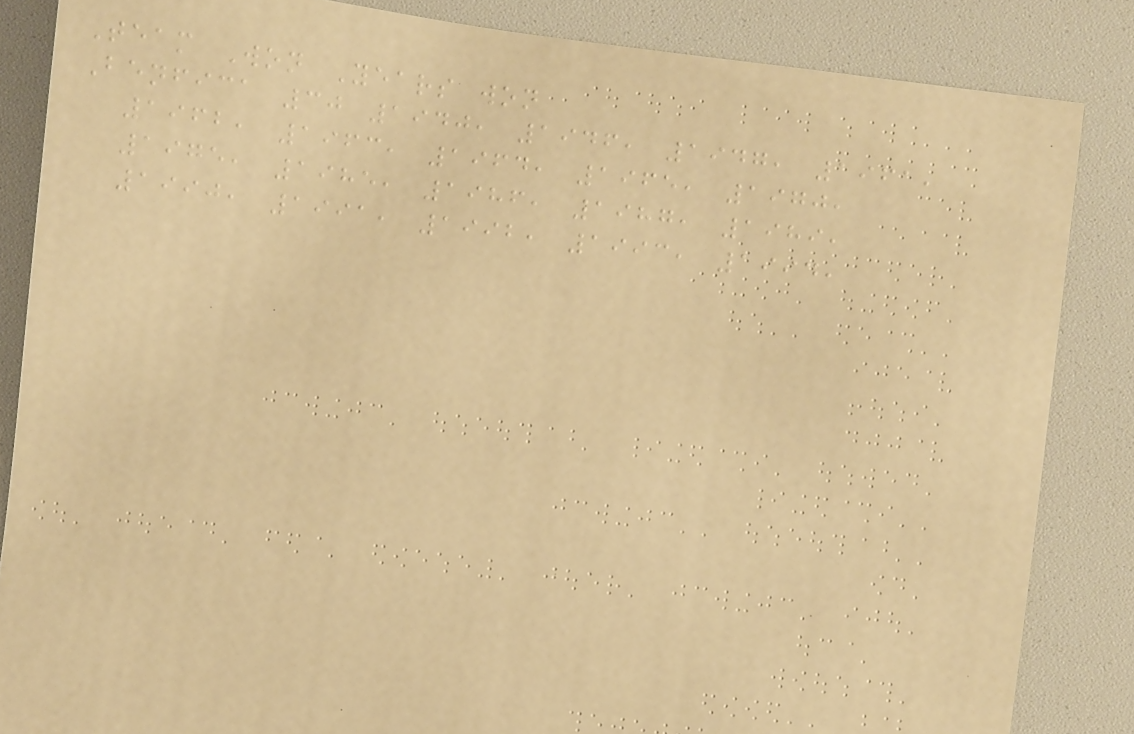Team Won Years won
Benfica 30 1940, 1946, 1947, 1961,
1962, 1963, 1964, 1965, 1970,
1975, 1985, 1986, 1987, 1989,
1990, 1991, 1992, 1993, 1994,
